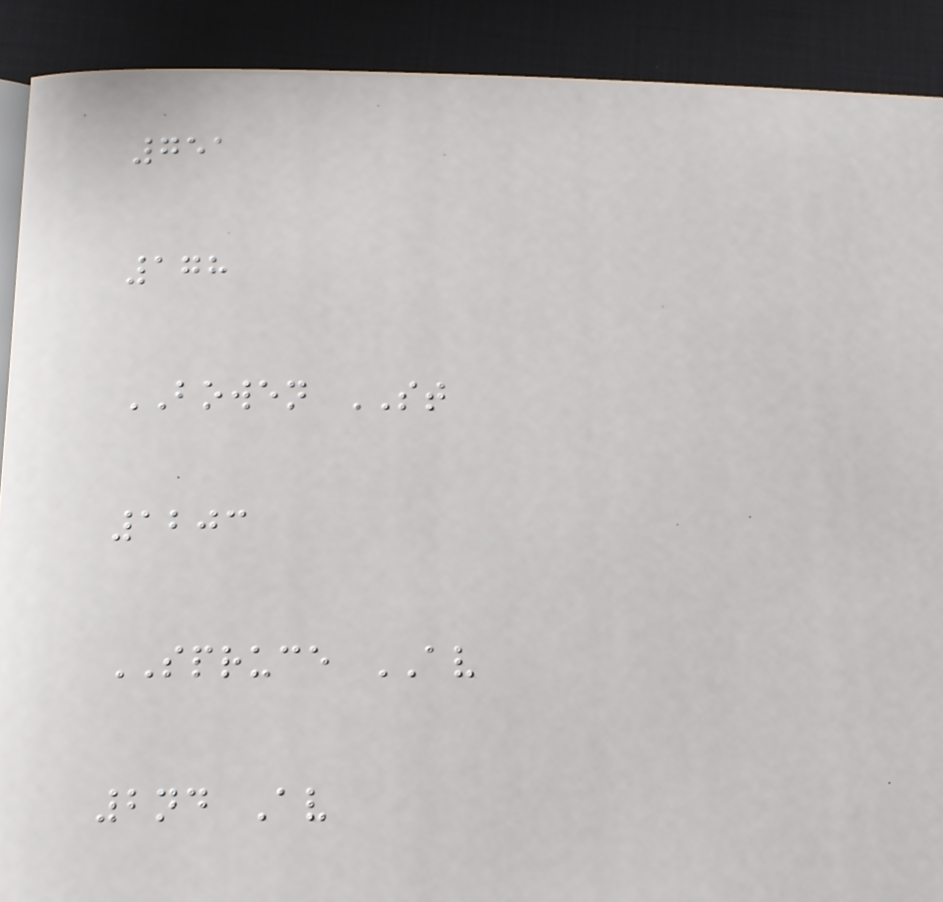751
178
BOWEN ST
1203
SPRUCE AV
2nd Av
